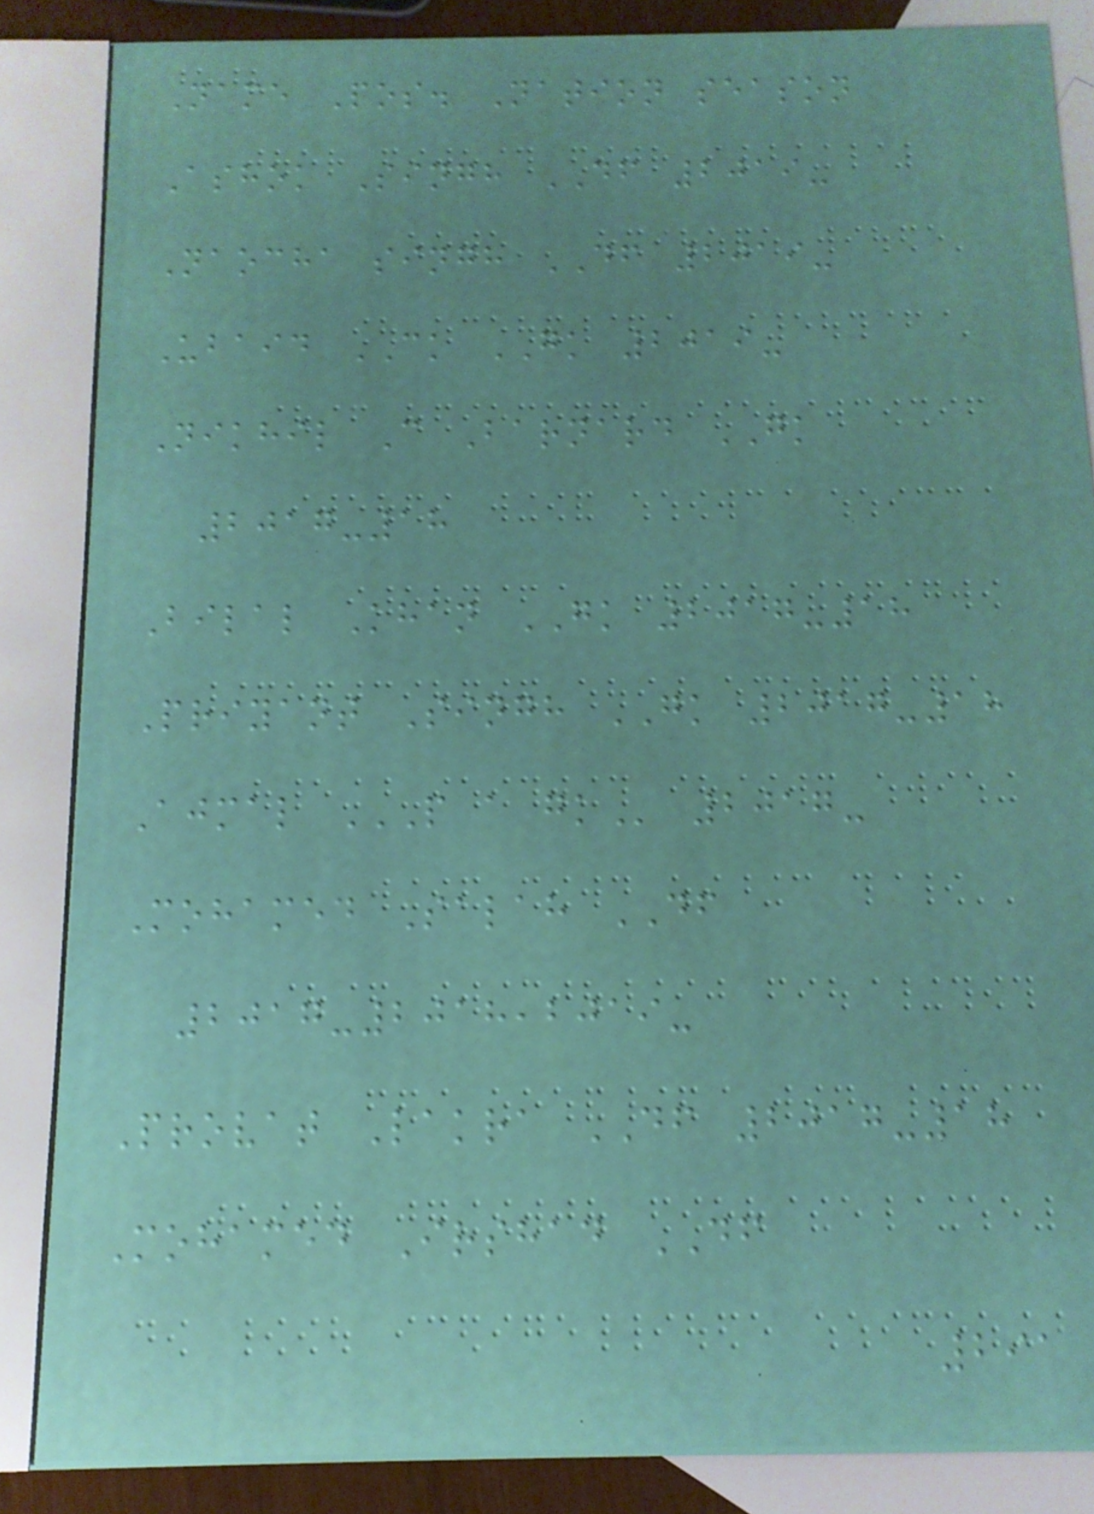Name Pos. Nation season
Ashok Singh DF 2019-
Naocha singh DF 2019-
Ubaid CK GK 2019-
Nikhil C Barnard GK
2017-18
Bilal Khan GK 2017-18
Priyant Singh GK 2017-18
Ajmal P A GK 2017-
Mohamed Salah DF
2017-2018,2019-
Provat Lakra DF 2017-18
Mohamed Irshad DF
291
